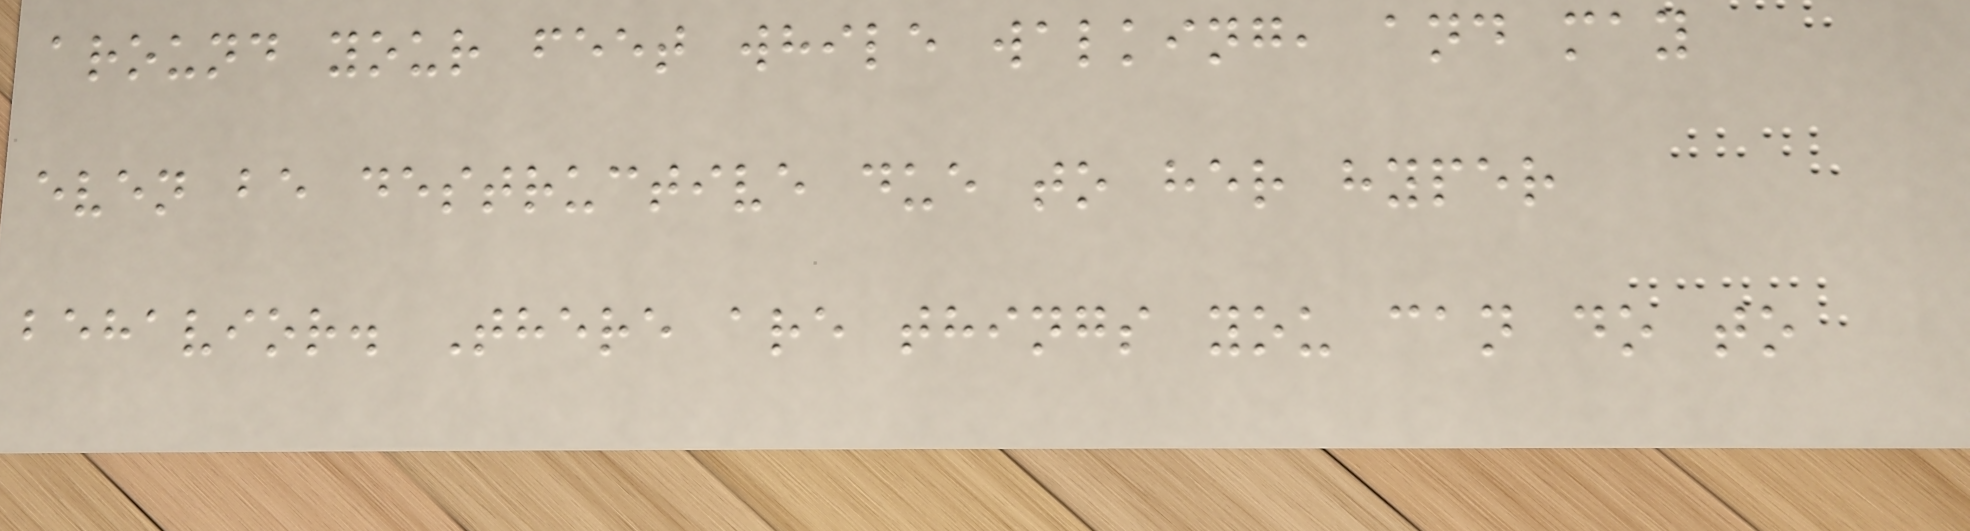around your feet while walking, and may
even be destructive due to her hyper
behavior. There are things you can do to
